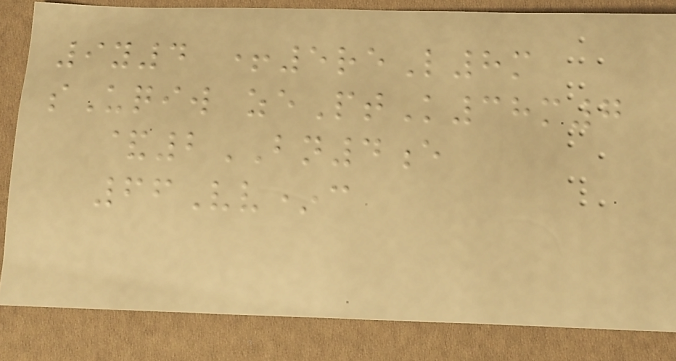9y4 +5reL8m
sUqiw zePtK38m7
&2BN4e
66Vv*c
